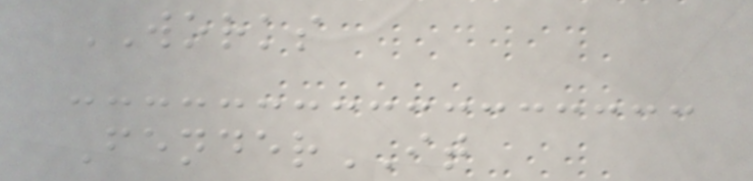WORKS
FenderIT
